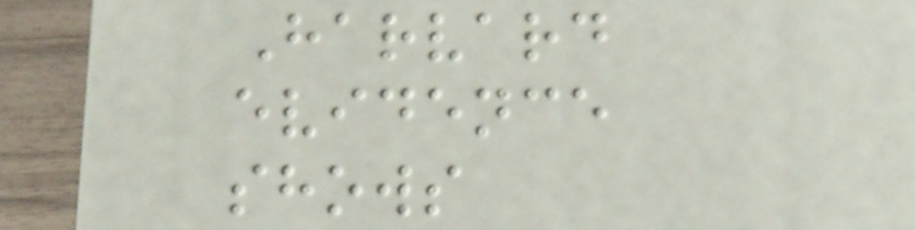Harvard
evidence
shows
